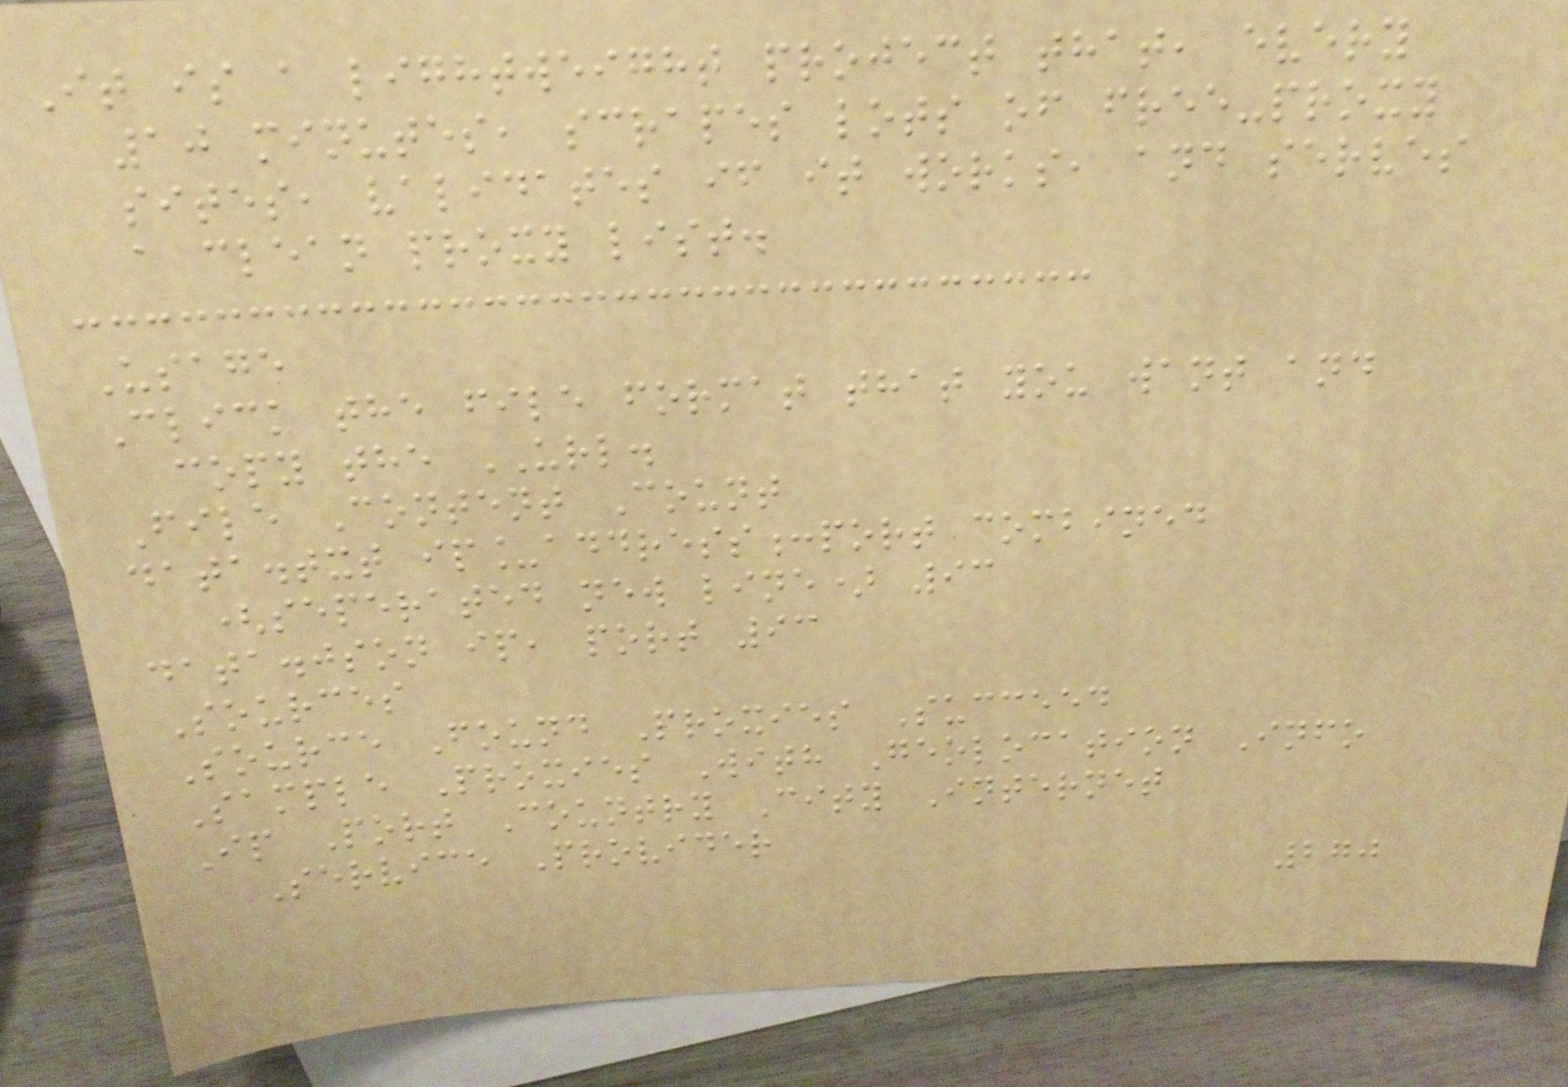It is a lightweight project that, every
10 minutes, scrapes lots of free-proxy
sites, validates if it works, and serves
a clean proxy list.
Usage
Click the file format that you want and
copy the URL.
File Content Count
data.txt ip_address:port combined
(seperated new line) 93
data.json ip, port 93
Sources
Source Found Proxies Succeed
Sample Proxies With Geolocation Info
Ip Port Country City Internet
Service Provider
270
